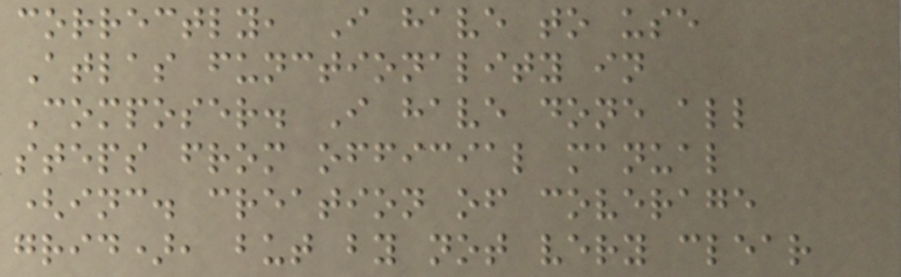correctly, I have to use
Atlas functionality in
Composer. I have done all
steps from official manual
(inc. creation of coverage
grid), but by not very clear
